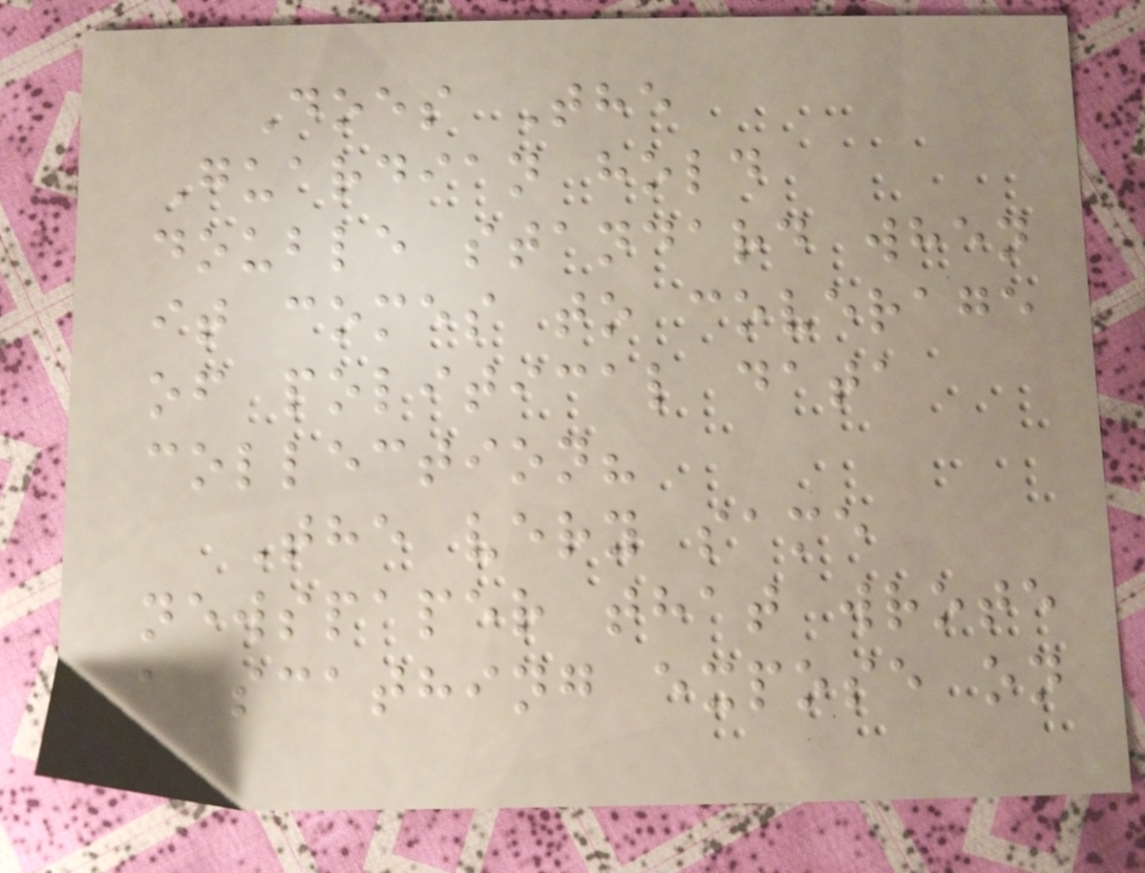Does The
Guardian hold
double standard when
it comes to coverage
of political data
collection?
The very same
newspaper that wrote
a scathing expose on
